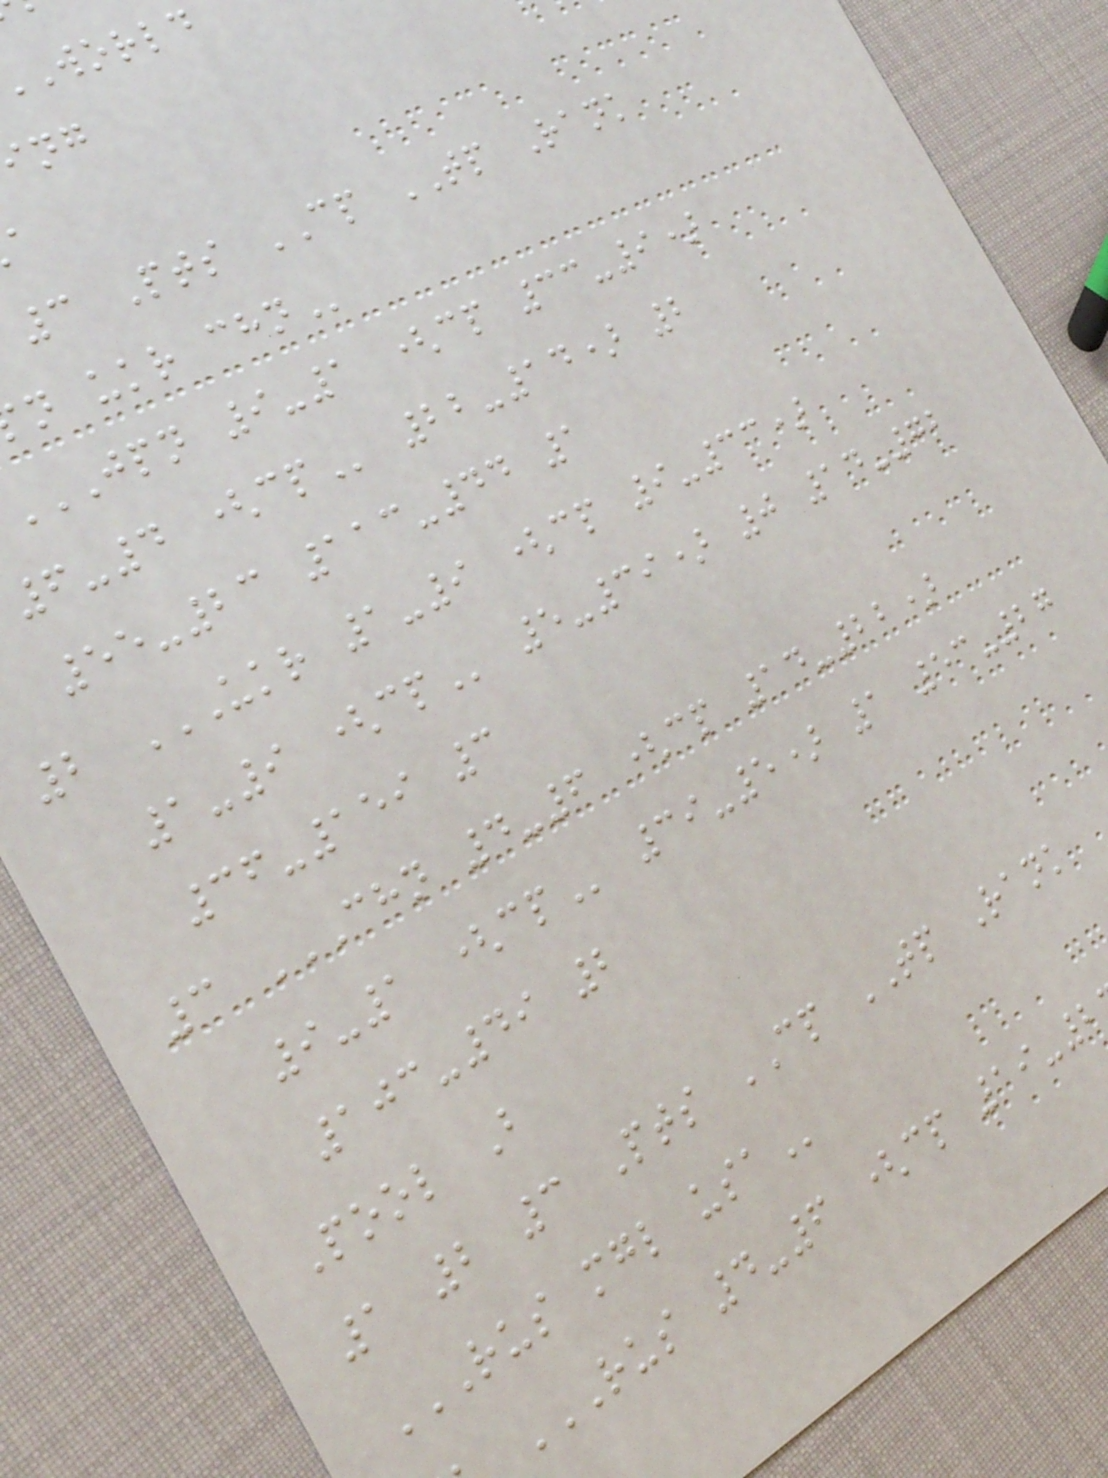world
3 Pts CP TP Rank
n ukr
JPN 9-1 (cp 33-9)
55-23 113-44 1
2 UKR 1-9 (CP 9-33)
36-159 3
3 CHN 4-6 (CP 14-22)
103-49 2
Pool B
1 2 3 Pts CP TP Rank
RUS MGL USA
